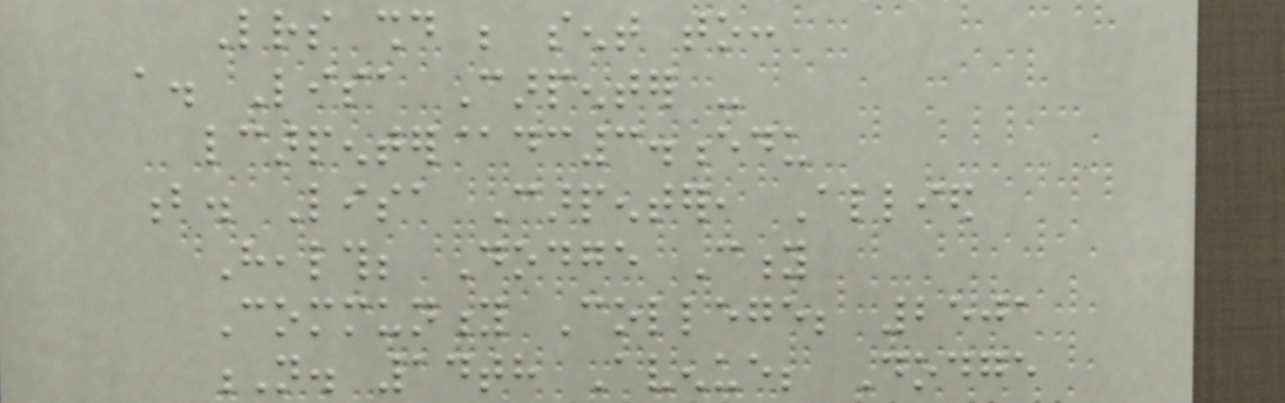Letters should be sent to:
a. Lisa Carpenter -
lcarpenter@dc3.edu
b. Lisa Carpenter, Allied
Health; Dodge City
Community College; 2501
N. 14th Avenue; Dodge
